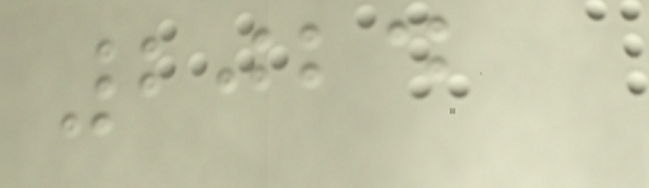2024
